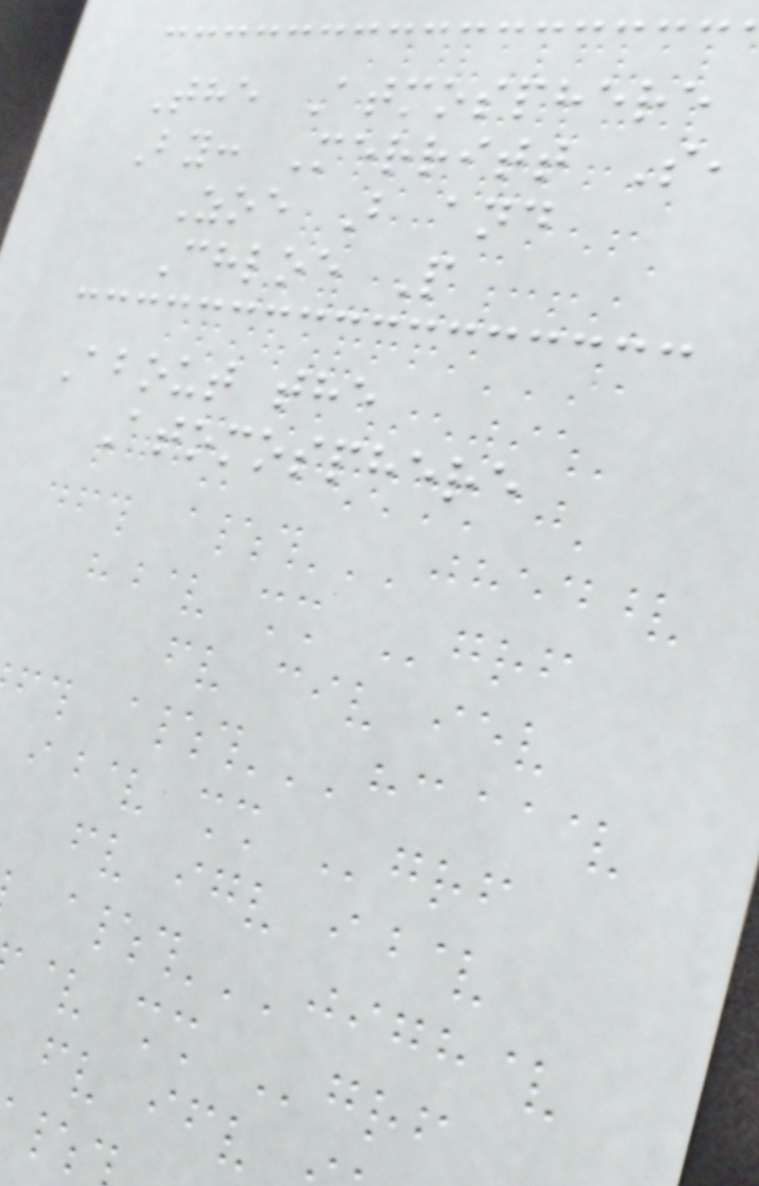The Atmosphere
By: Merritt S,
Zoe B and
Chloe P
About the
Atomosphere
